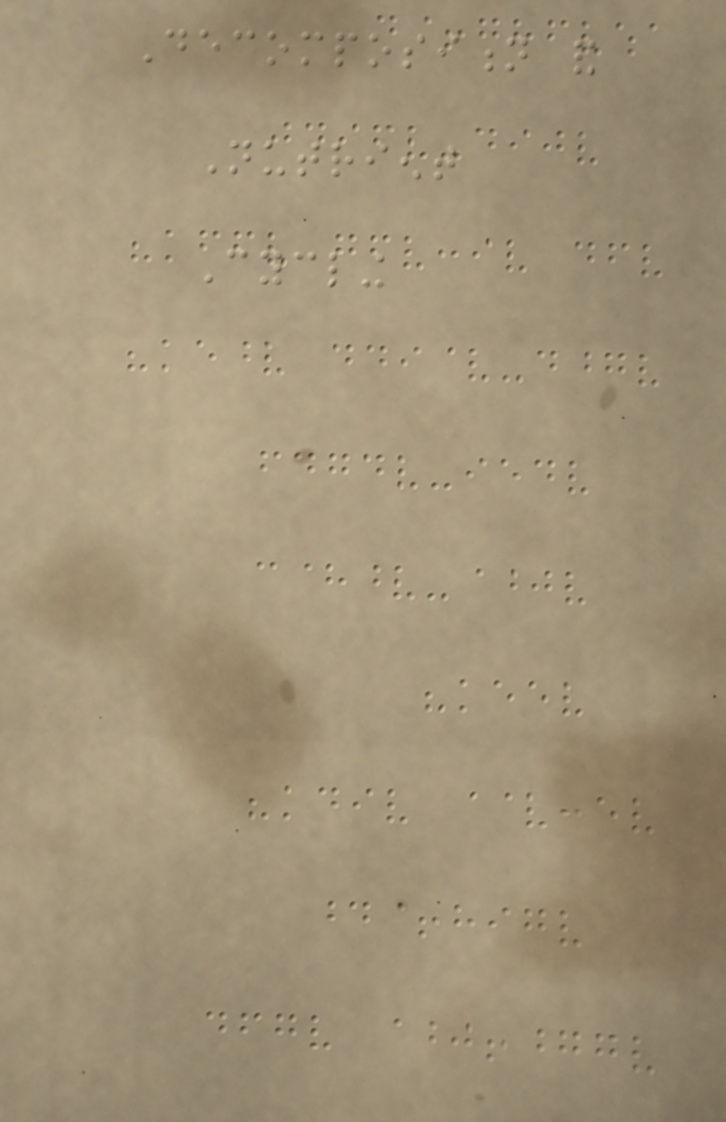Decomposition and
Nutrient
Cycling
